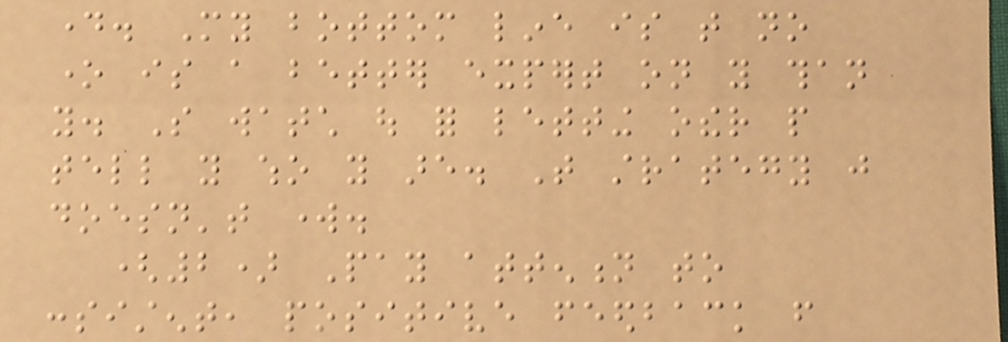day. My bottom line is that no
one is a better expert on you than
you. So watch out for letting other people
tell you who you are. That strategy just
doesn't work.
(2) Pay attention to
consistent, positive feedback from
